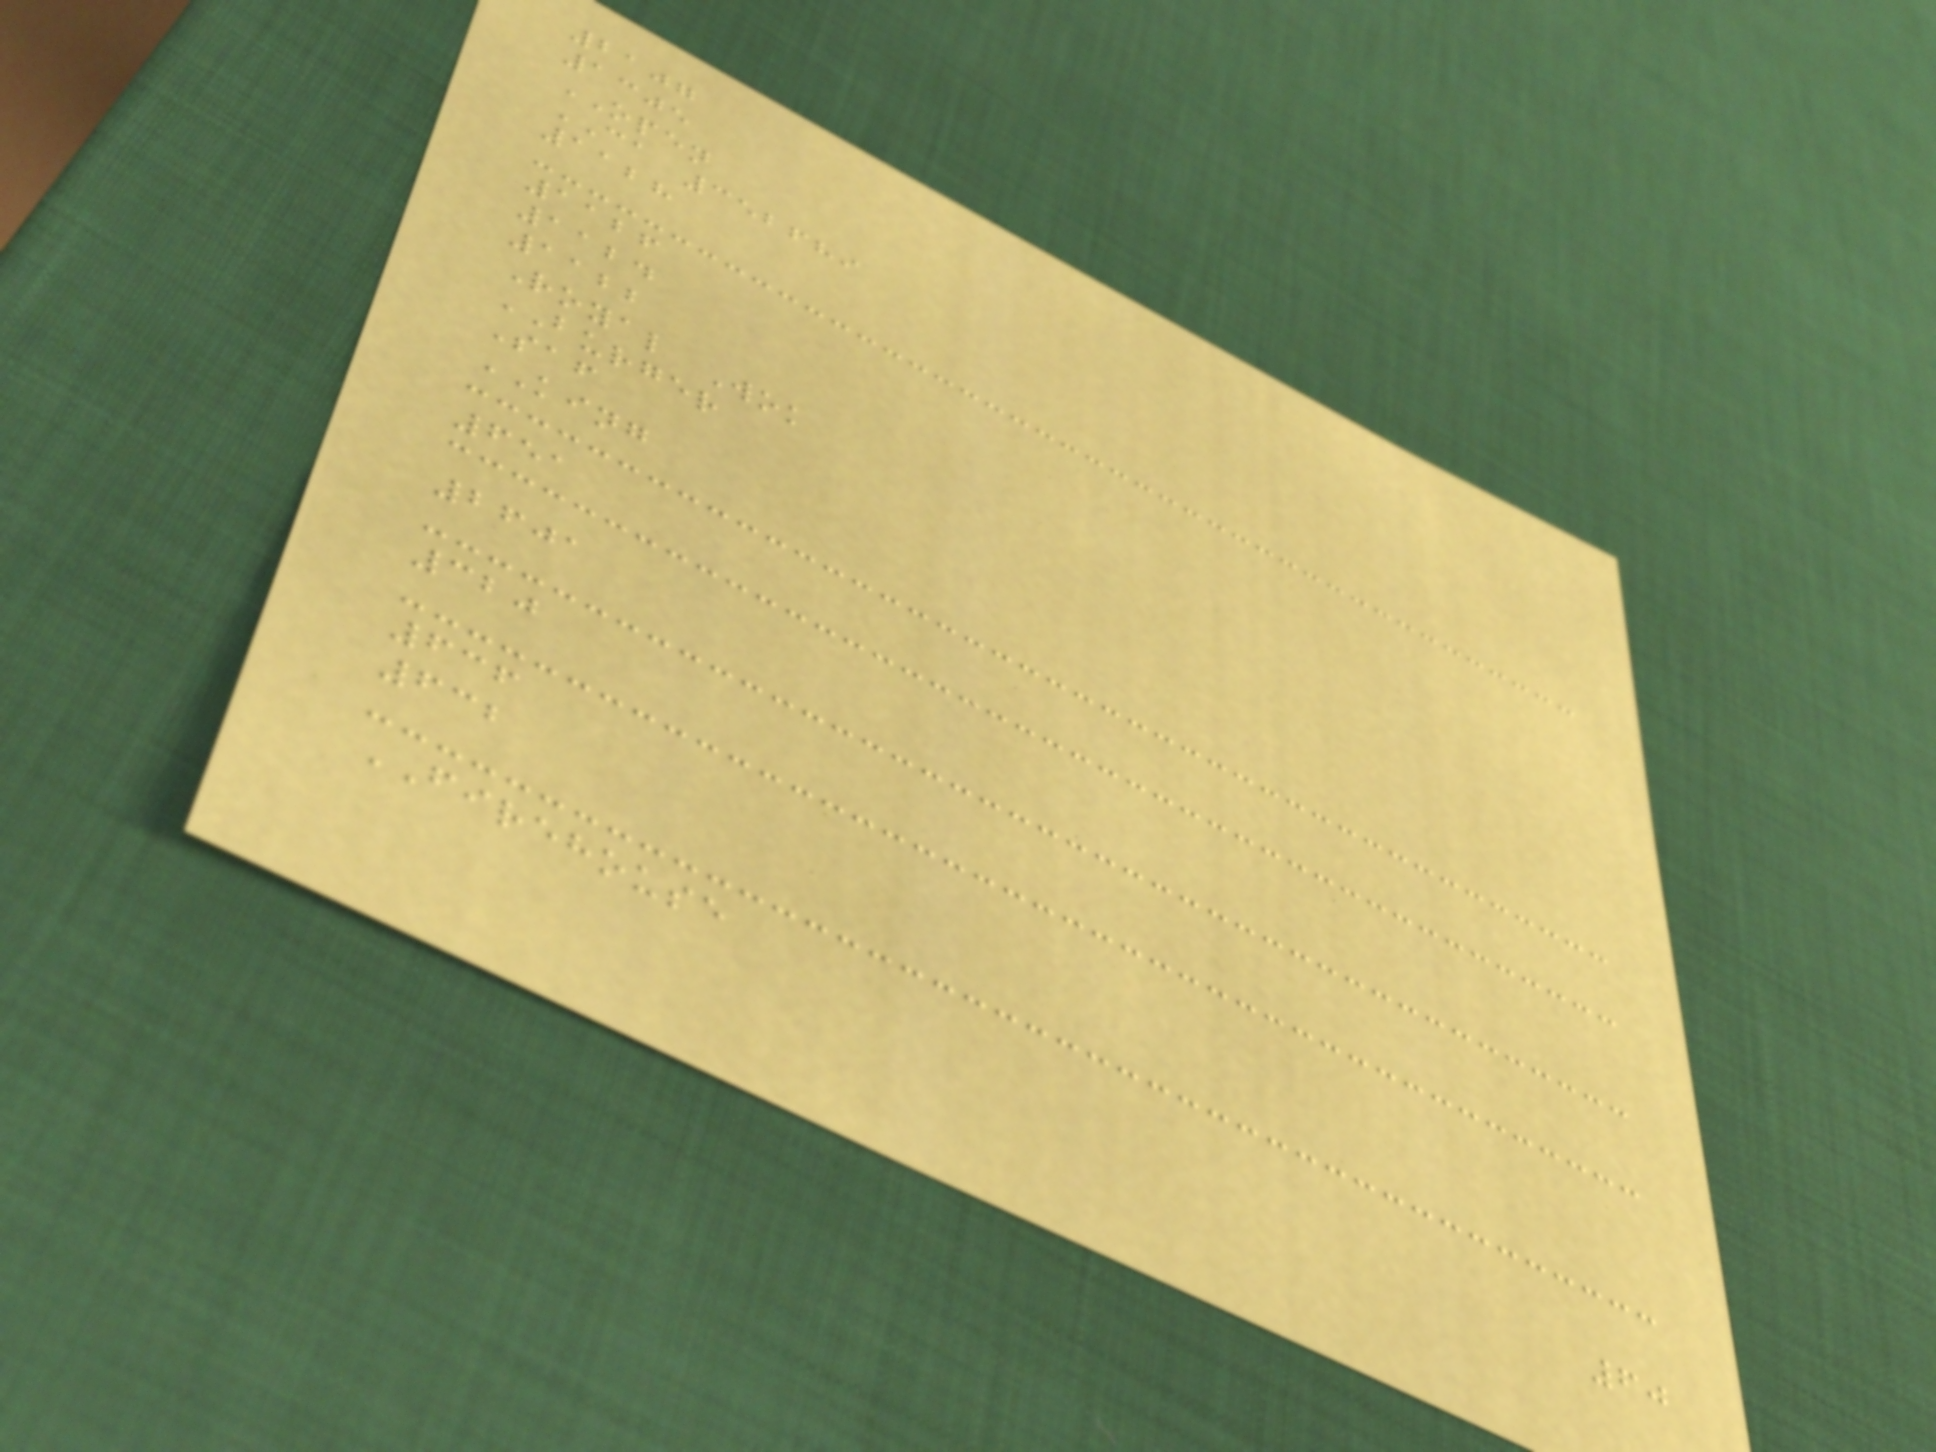2107
1305
OPEN
CA 352689
1128
1126
1124
1122
Royal Wok
BURGER
Saf
KING
651
2601
320
636
632
FIREHOUSE
60
